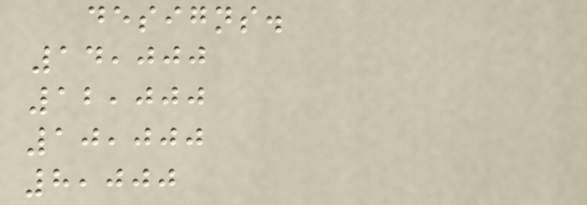designs.
14,000
12,000
10,000
8,000
